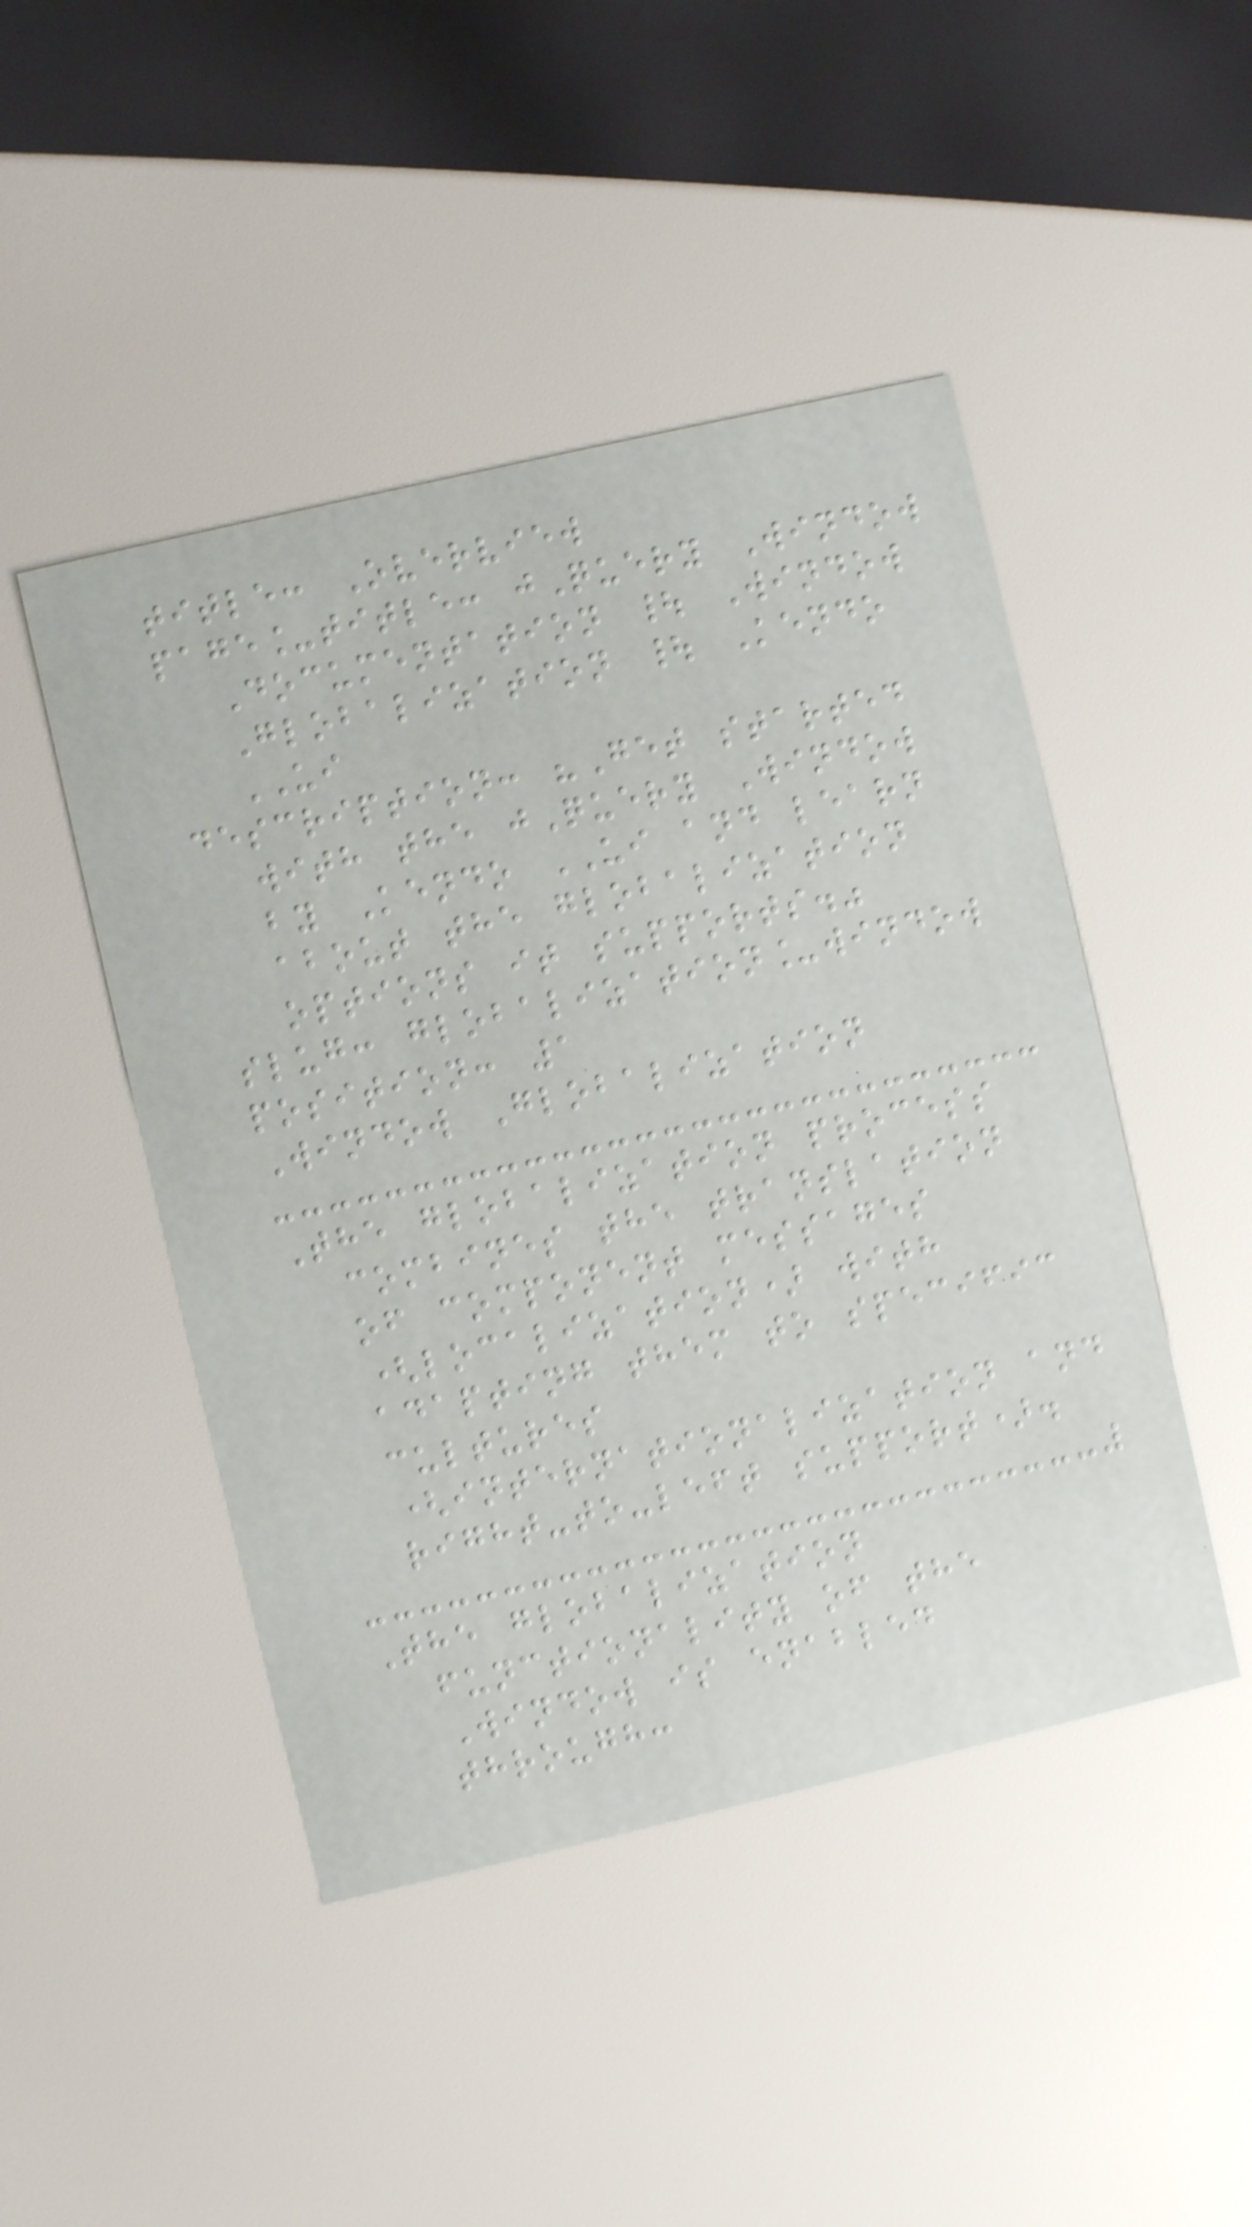title: Overview
page_title: jQuery Window
Documentation | Window
Globalization | Kendo
UI
description: "Get started
with the jQuery Window
by Kendo UI and learn
about the globalization
options it supports."
slug: globalization_window
position: 1
Window Globalization
The globalization process
combines the translation
of component messages
(localization) with
adapting them to specific
cultures
(internationalization and
right-to-left support).
The globalization
functionality of the
Window is enabled
through:
